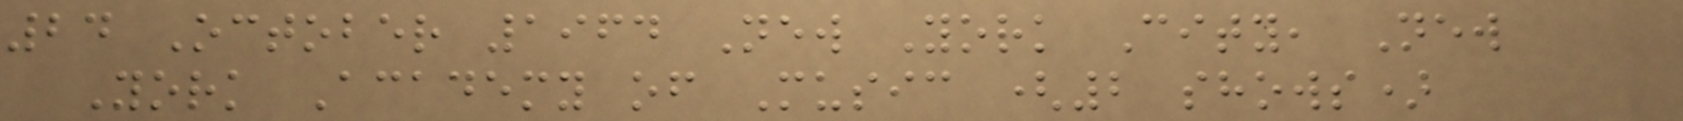24 October 1964 New York City, New
York Academy of Music (2 shows)
